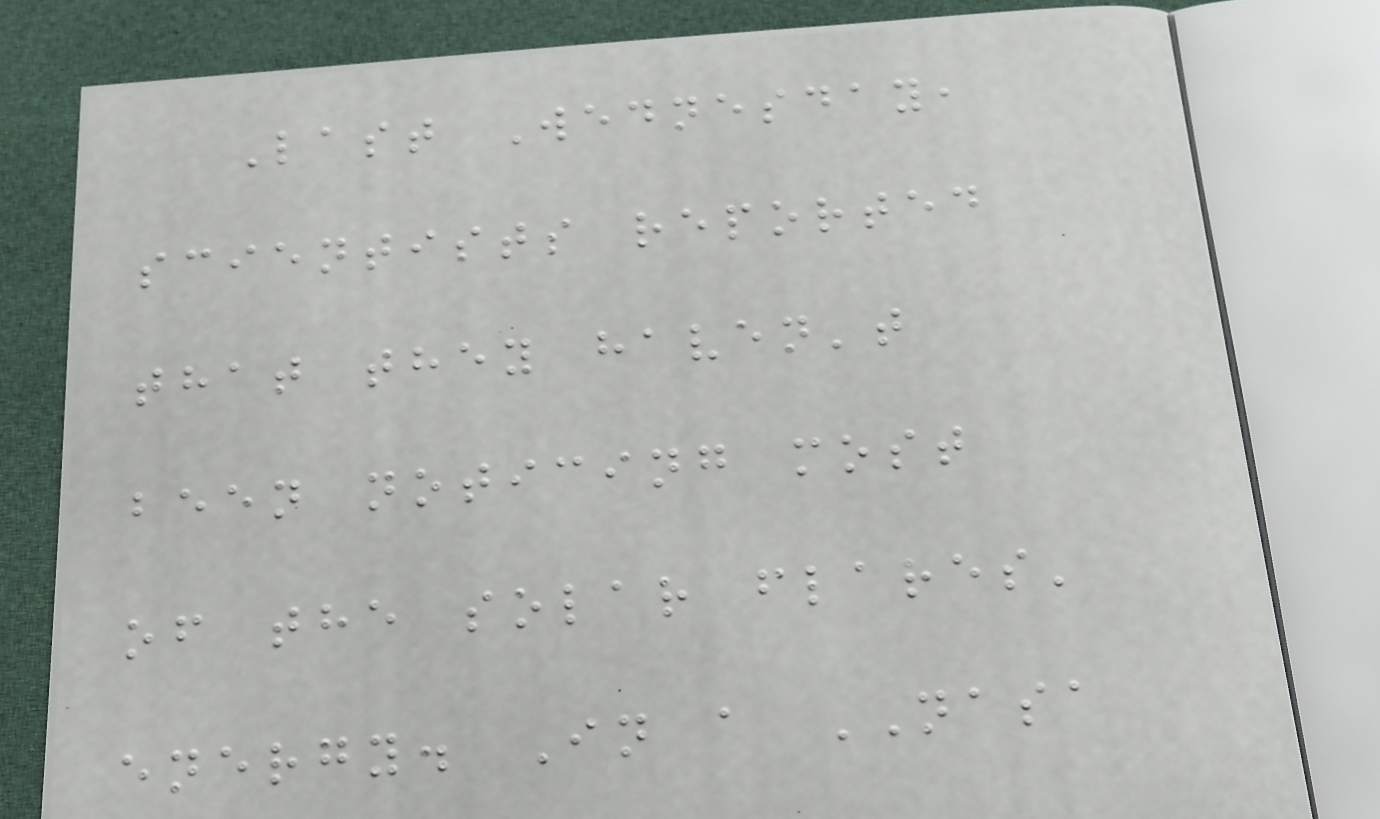Last Wednesday,
scientists reported
that they haven't
been noticing most
of the solar flares'
energy. In a NASA
